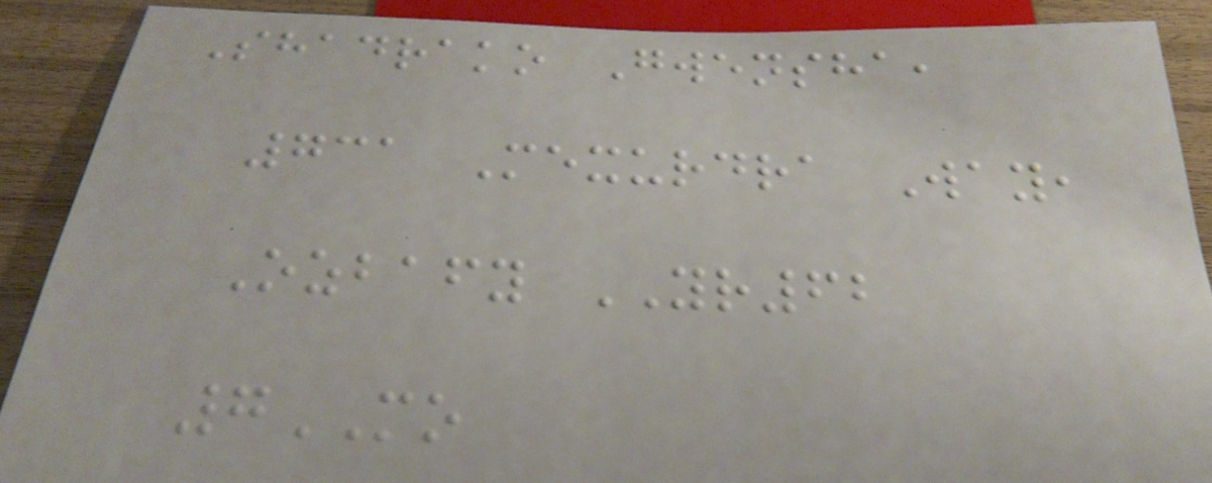Shadrako Gwensha,
731 Mexurdra Way,
Ozbafy YR62
7MO
